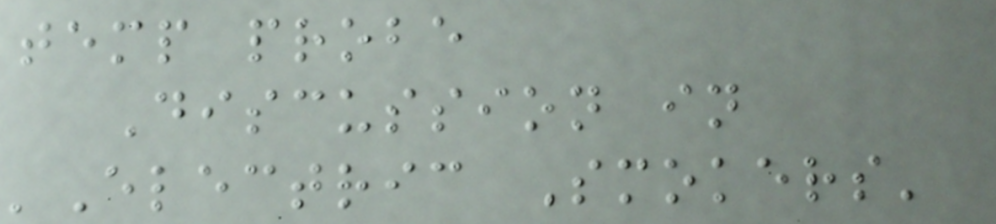temp probe
Discussion in
'Electric Smokers'
